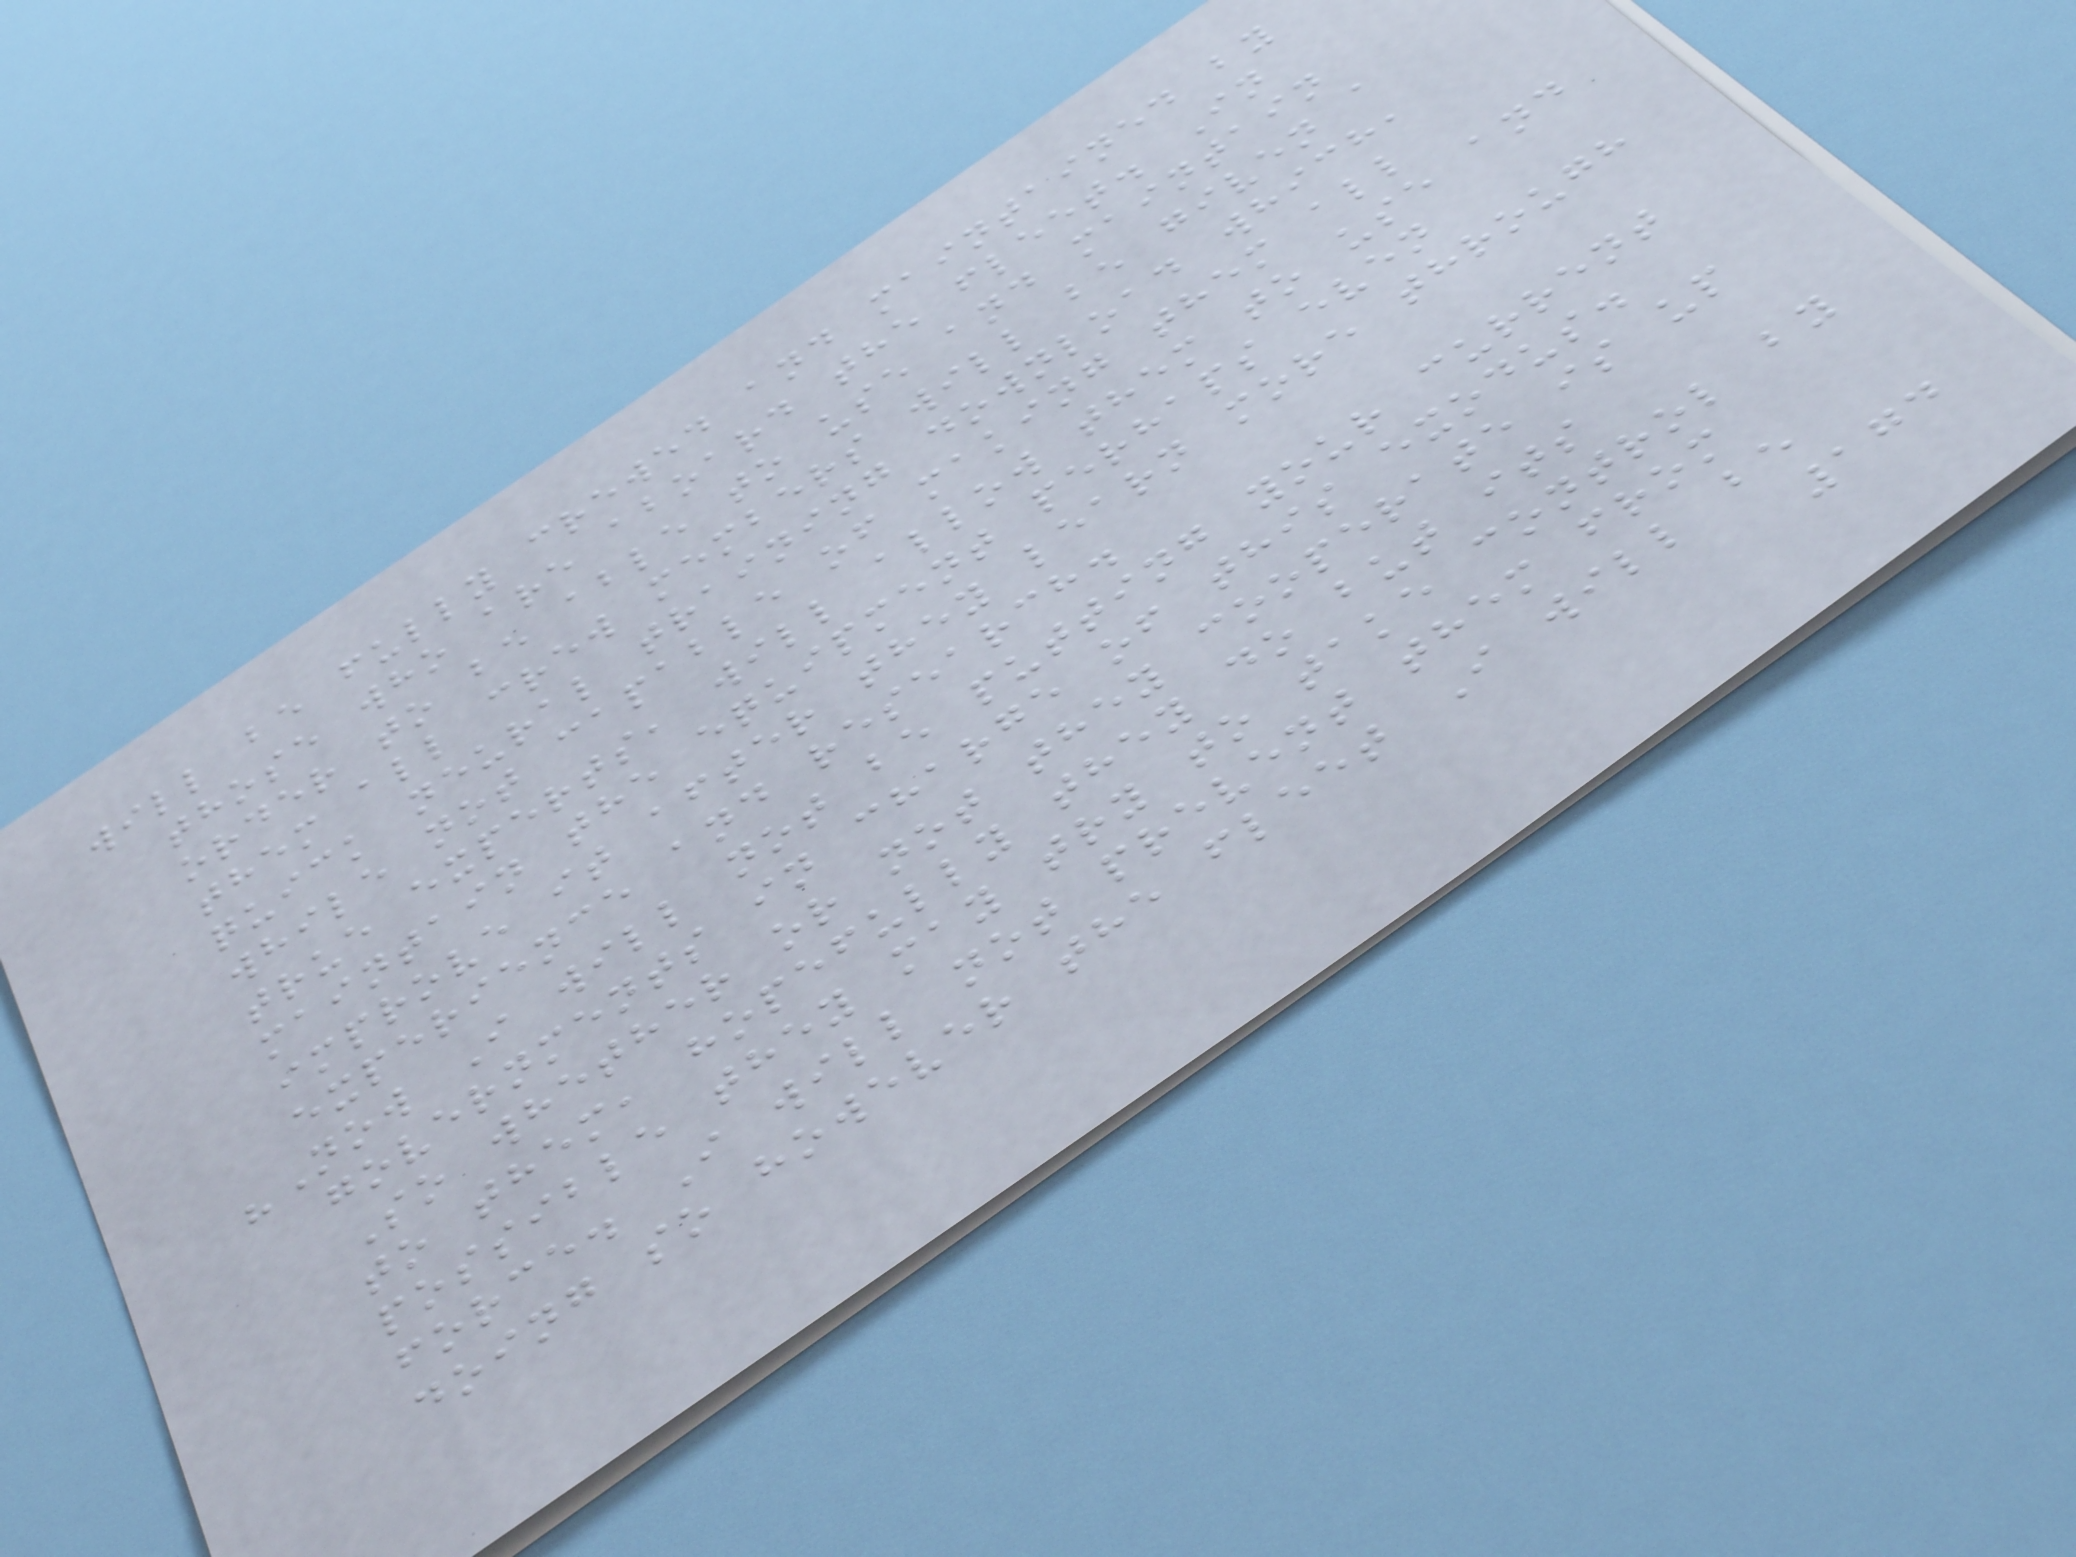will be fully crewed and maintained by
those who are aboard the fleet. In
order to be able to use and maintain
them all crew members will be given a
quick neural training download which,
while not capable of making them all
true experts, will allow them to use and
maintain the equipment perhaps even
improve it after they learn more through
experience and research.
"Now I will not be putting your current
governments in charge of this exodus.
So whether or not they cooperate is up
to them, hopefully they do but its
possible they may try to take control by
force. I will not prevent them from
doing so however the fleet I will be
174
